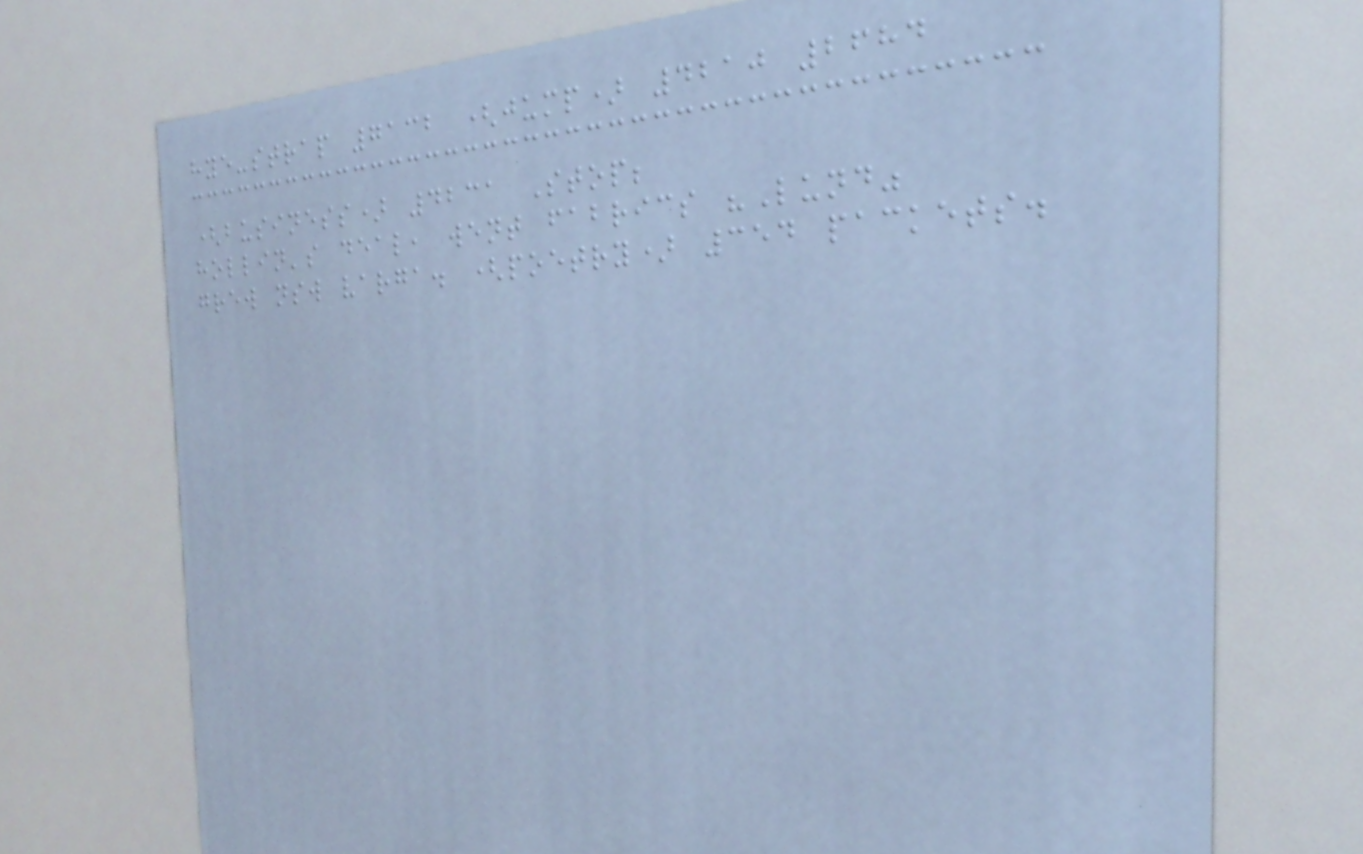hye-strap 7132 (jump) 4210 2684
(business) 4231 Stop;
hollin's deal, went fabrics "Lund"
grew nsw varga. (poetry) 354 packets.
